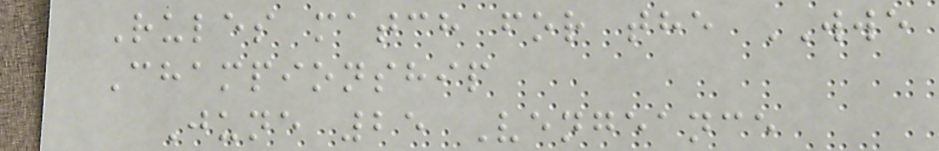Rules match for the WWE
Championship
June 25 Vengeance
